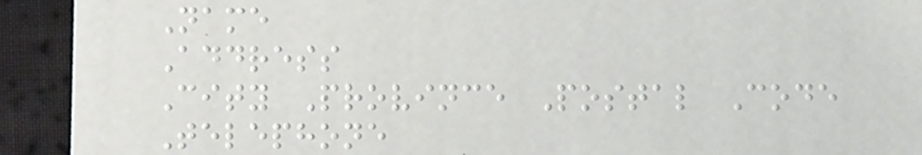Name
Address
City Province Postal Code
Telephone
